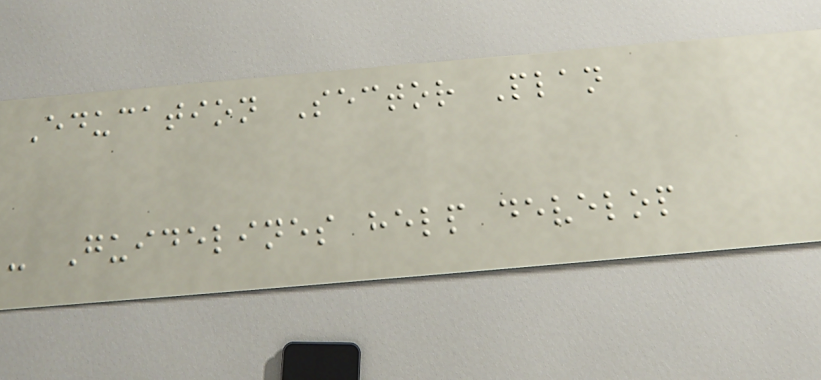Education Sector Plan
- Guidelines help develop
